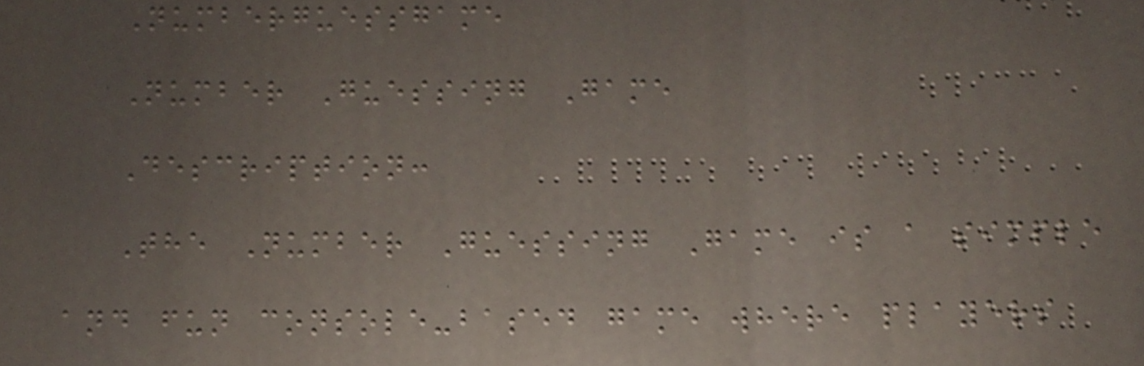Numberguessgame
Number Guessing Game
Description:
The Number Guessing Game is a simple
and fun console-based game where players
